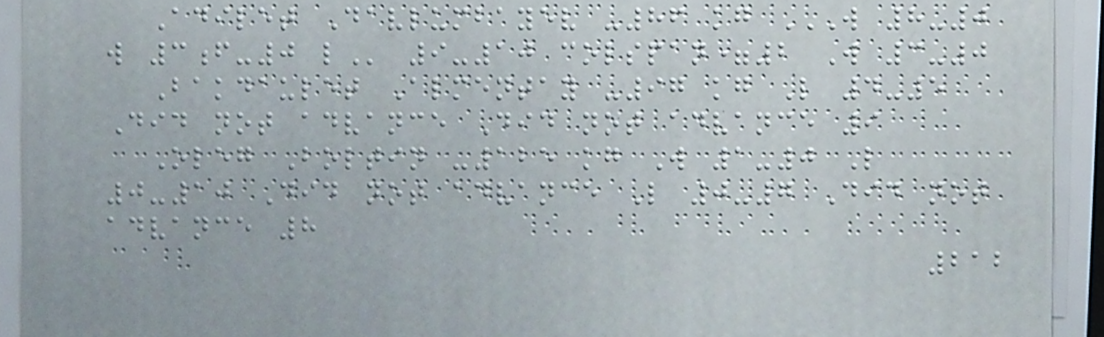Adilet Davlumbayev -86 kg W 8-0
W 3F-0 L 9-10 colspan=2 W 3-0
Bakdaulet Almentay -97 kg L 4-5
Did not advance Did not advance 9
Oleg Boltin -125 kg W 1-0 L
0-10 Did not advance L 0-7 Did not
advance 8
212
